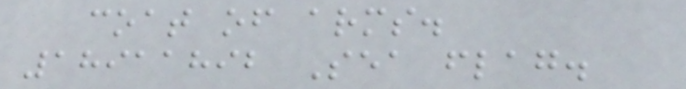coat of arms.
18911892 Sea flag.
